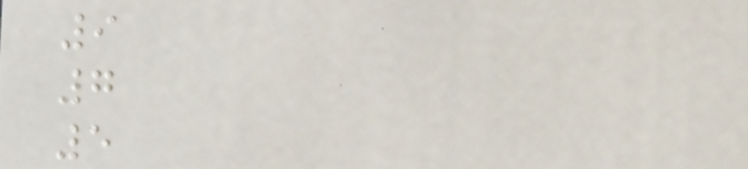9
7
5
